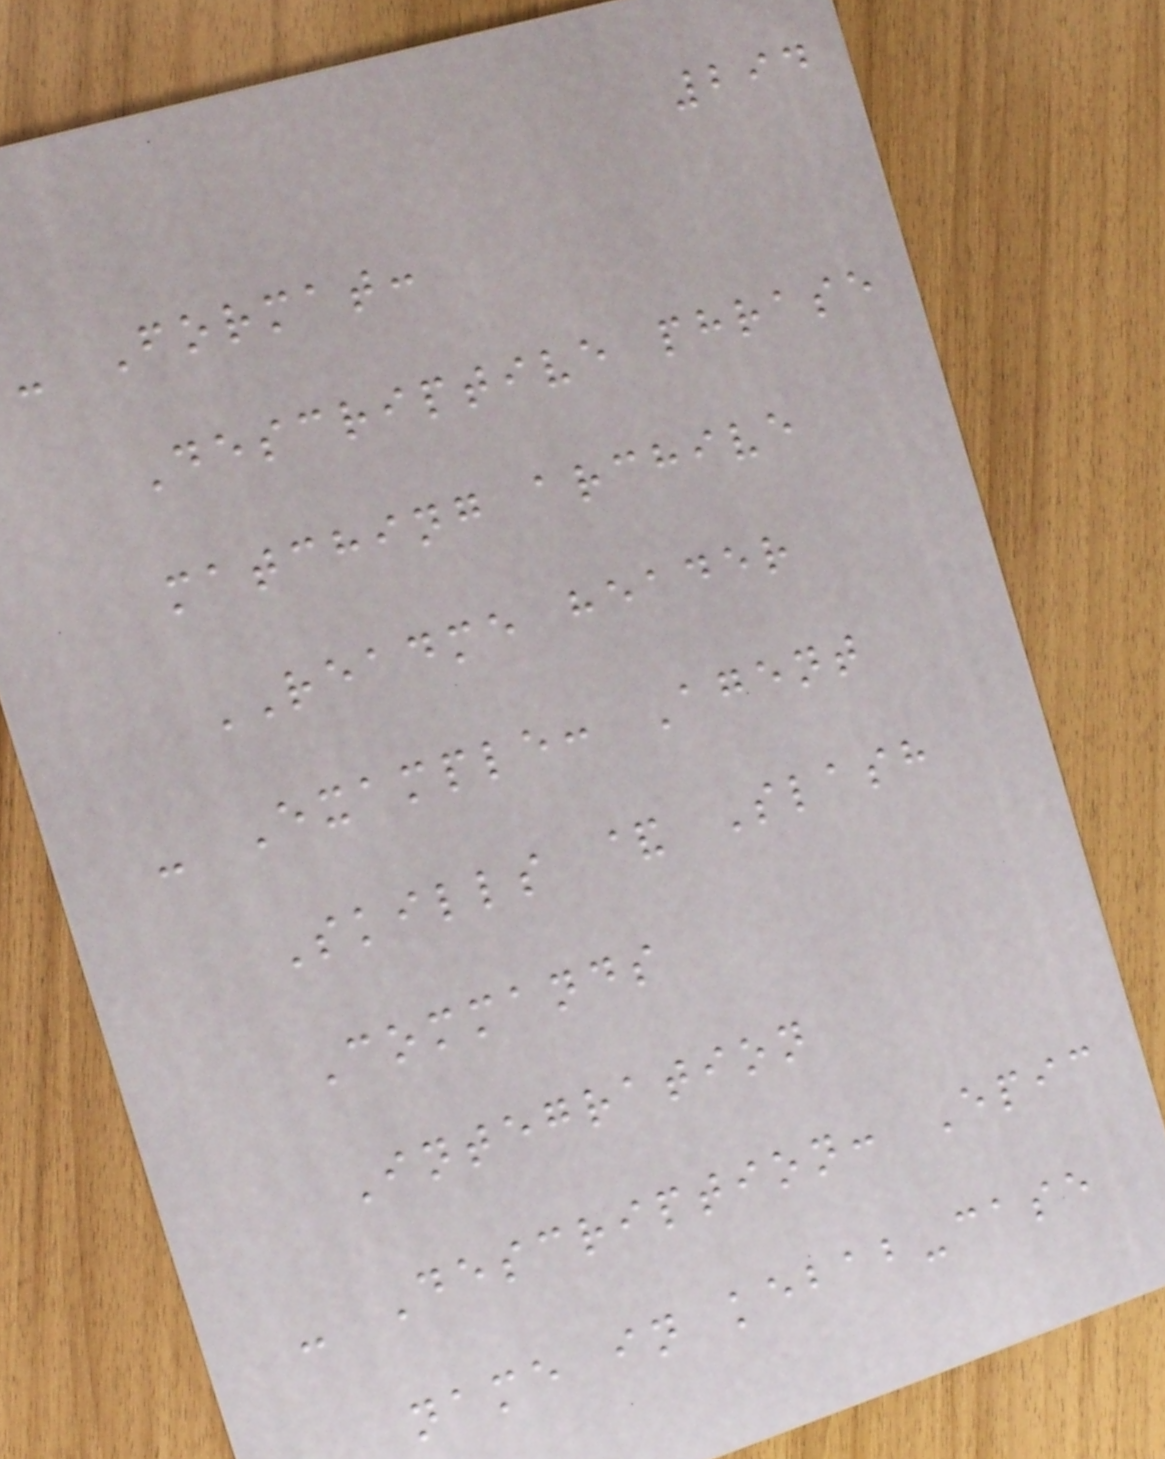294
- Format:
Descriptive phrase
matching archive
README header
- Example: Agent
Skills & Slash
Commands
Integration
- Description: Epic
name in kebab-case
